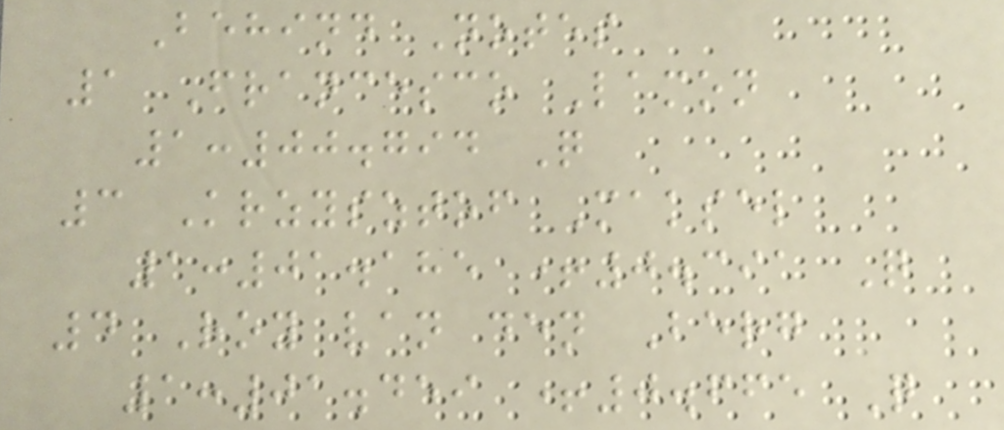Behind Notes
1 Francesco Lamon
1:00.794 Q
3 Krzysztof Maksel
1:01.185 +0.391 Q
4 Roy van den Berg
1:01.459 +0.665 Q
